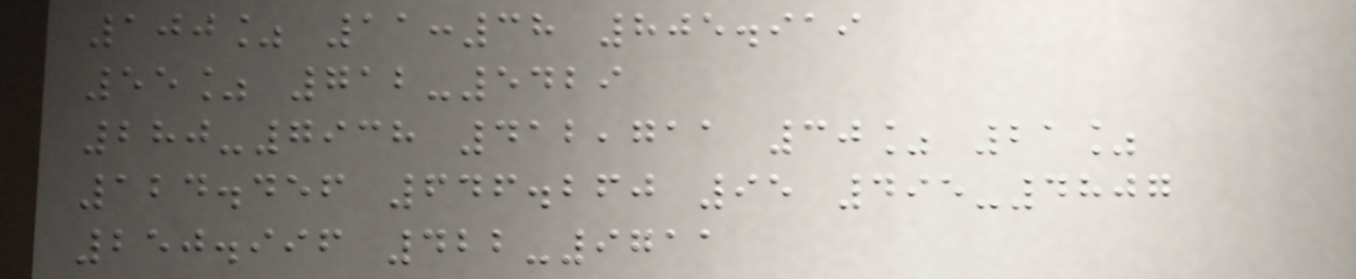100% 11:38 805.919
55% 712-5429
280-7938 412,711 30% 21%
124.456 646.260 95 495-4807
250.996 422-9711
